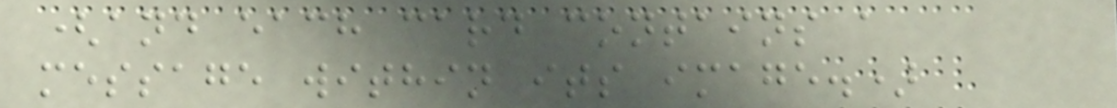(and each card contains a
message within its image.)
